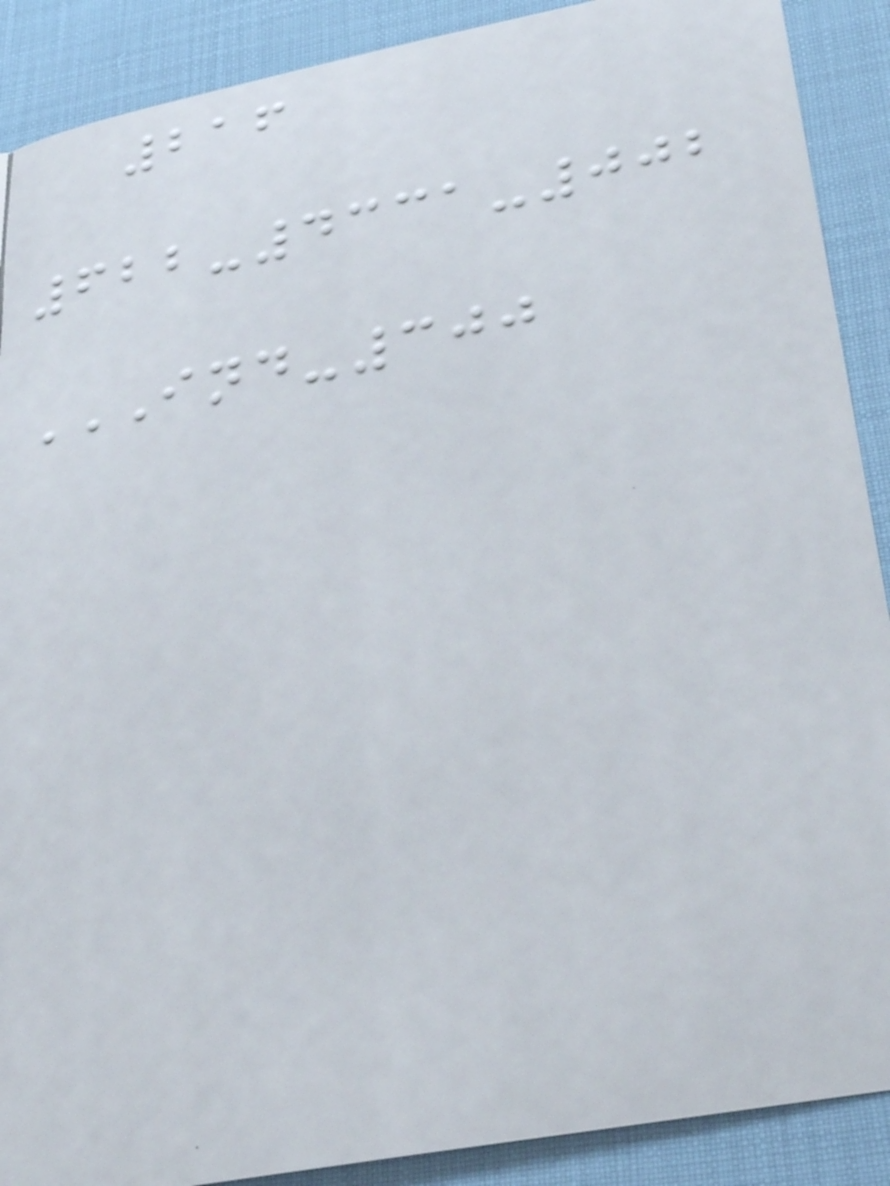216
622-4331-002
IND-300
